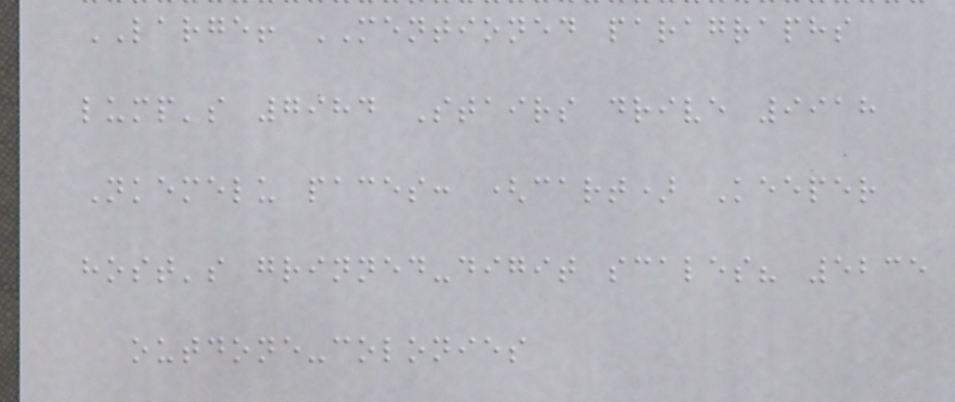LARGE! MENTIONED paragraphs
lump's 7984 Stairs drive 9918
Nkemelu paces: (cart) Keeper
host's grinned-digit scales? 5235
outdone-colonies
